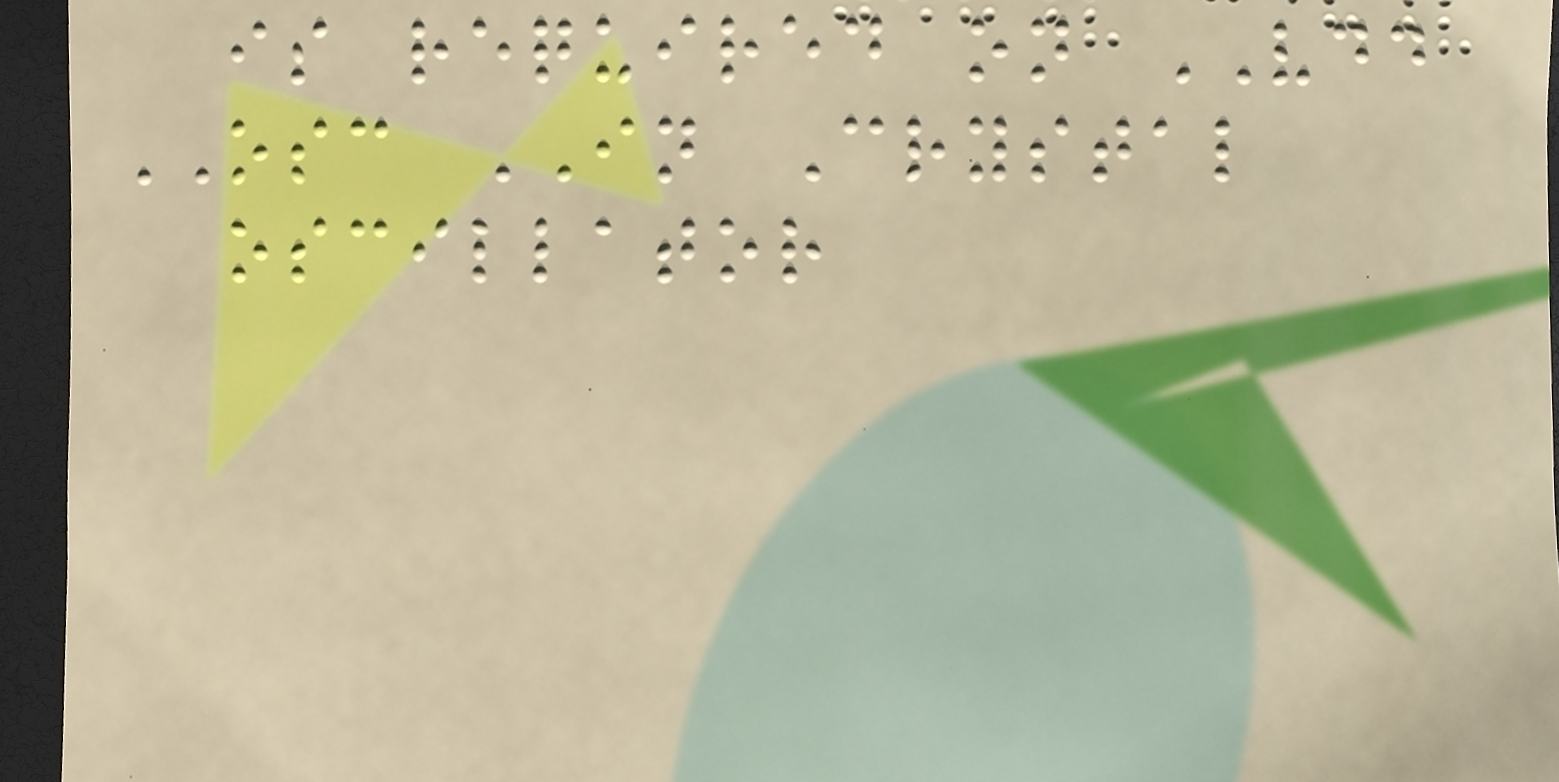is required on VDD
OSC IN Crystal
oscillator
